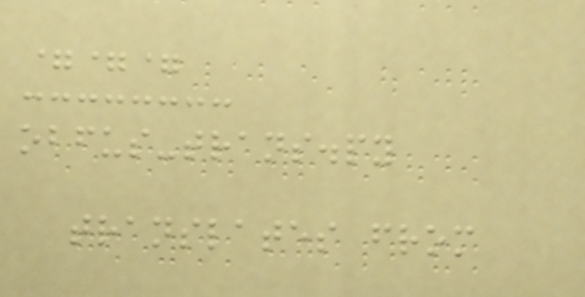===
obfus-trans.py
translates from
